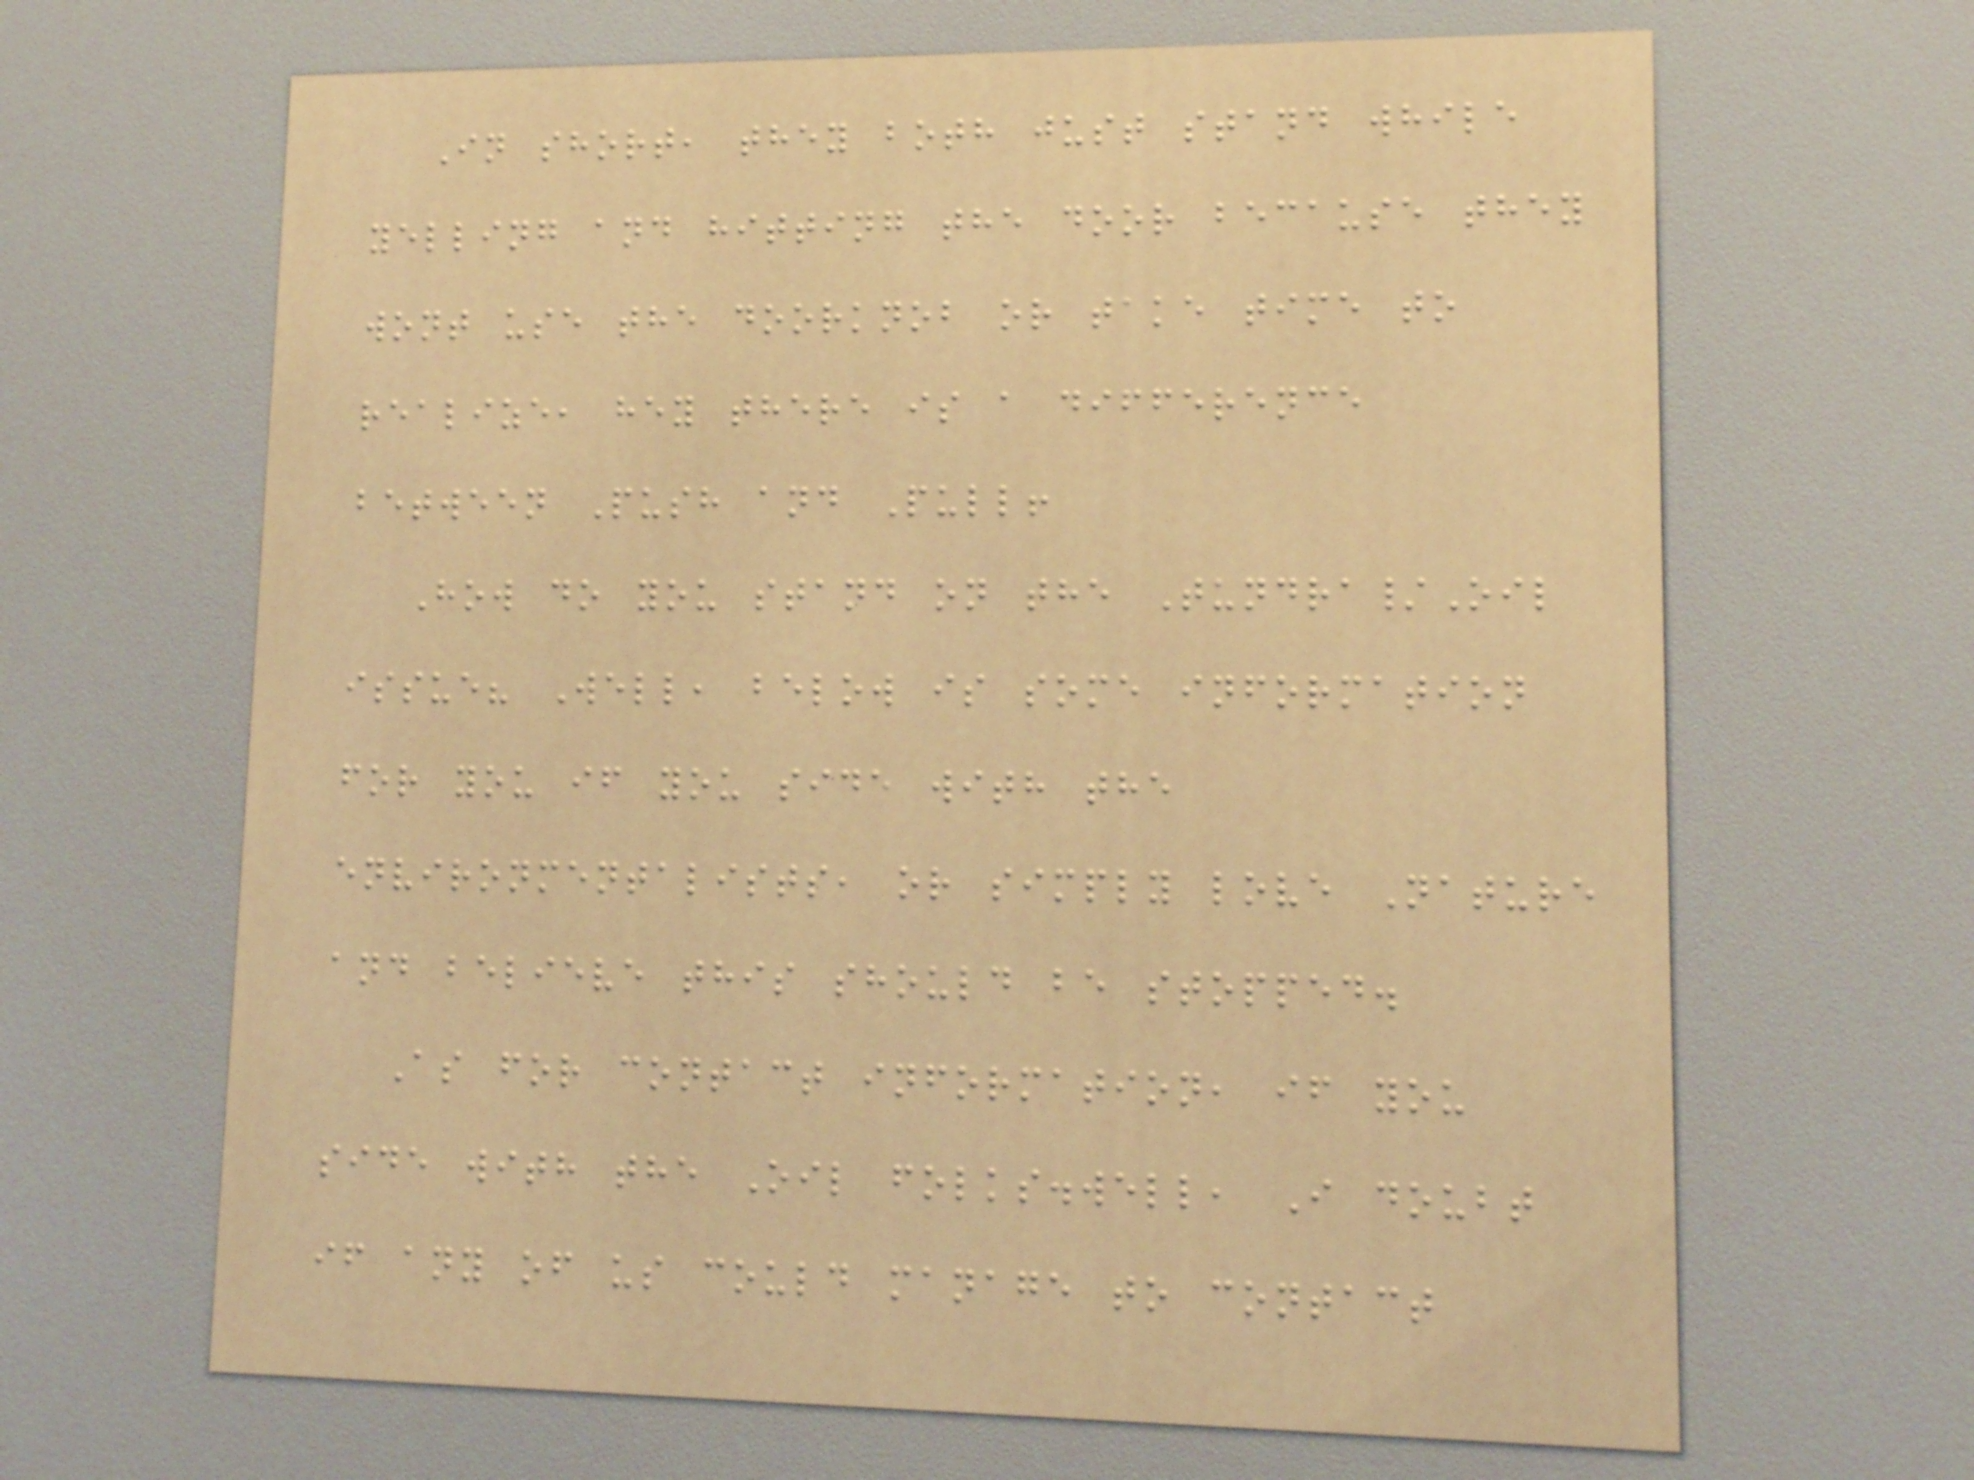In short, they both just stand while
yelling and hitting the door because they
wont use the doorknob or take time to
realize, hey there is a difference
between Push and Pull!
How do you stand on the Tundra/Oil
issue? Well, below is some information
for you if you side with the
environmentalists, or simply love Nature
and believe this should be stopped.
As for contact information, if you
side with the Oil folks.well, I doubt
if any of us could manage to contact
